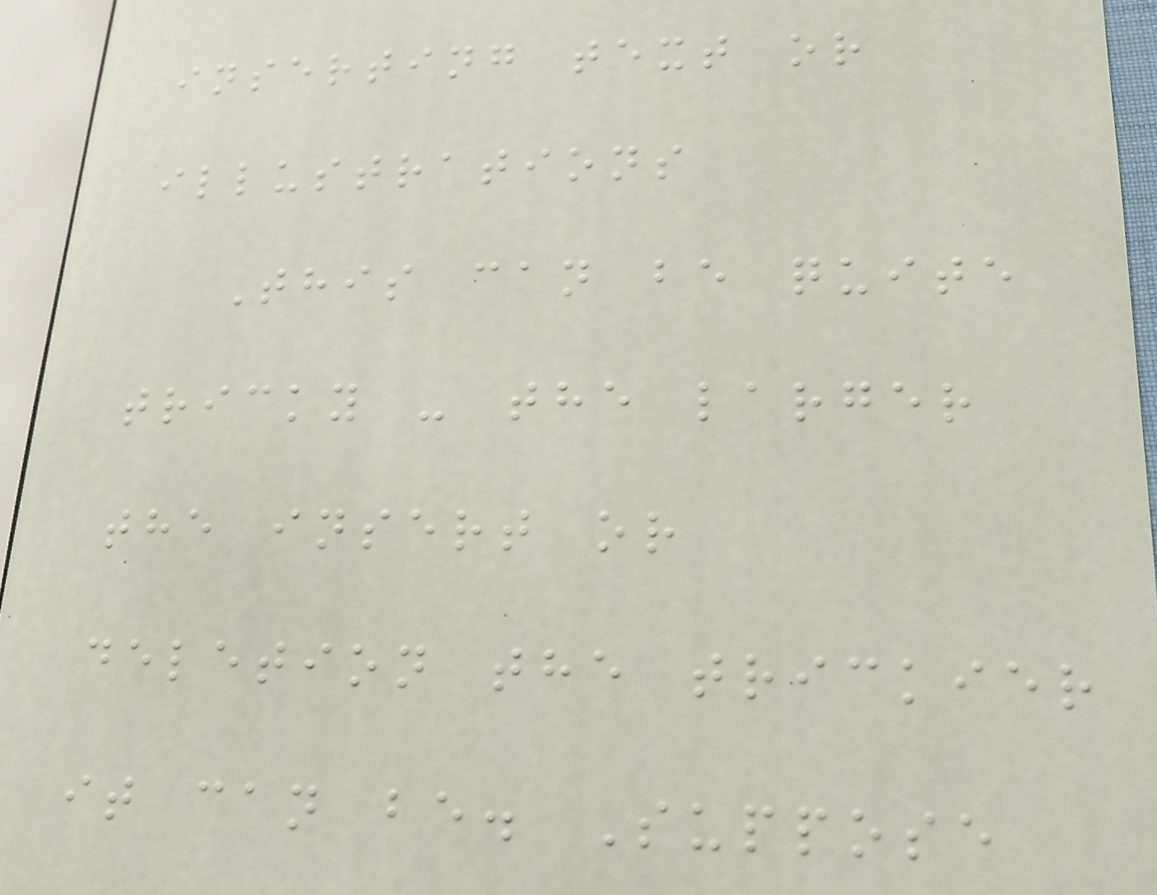inserting text or
illustrations
This can be quite
tricky - the larger
the insert or
deletion the trickier
it can be. Suppose
